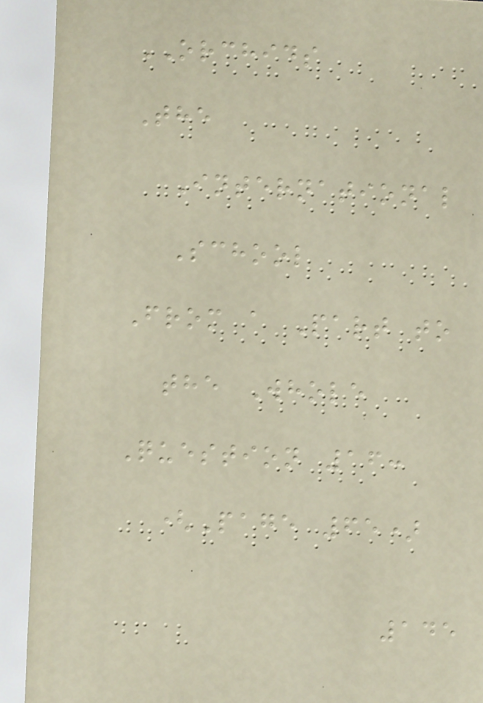ORCHIDS
The
International
School
From a Part to
the Whole
Question 16:
(Page 65)
145
